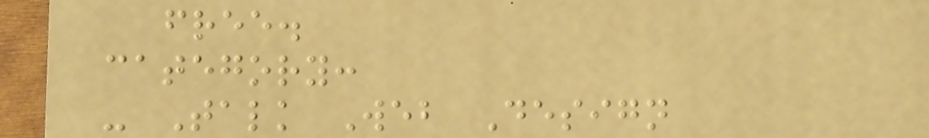free.
category:
- Talk Web Design
